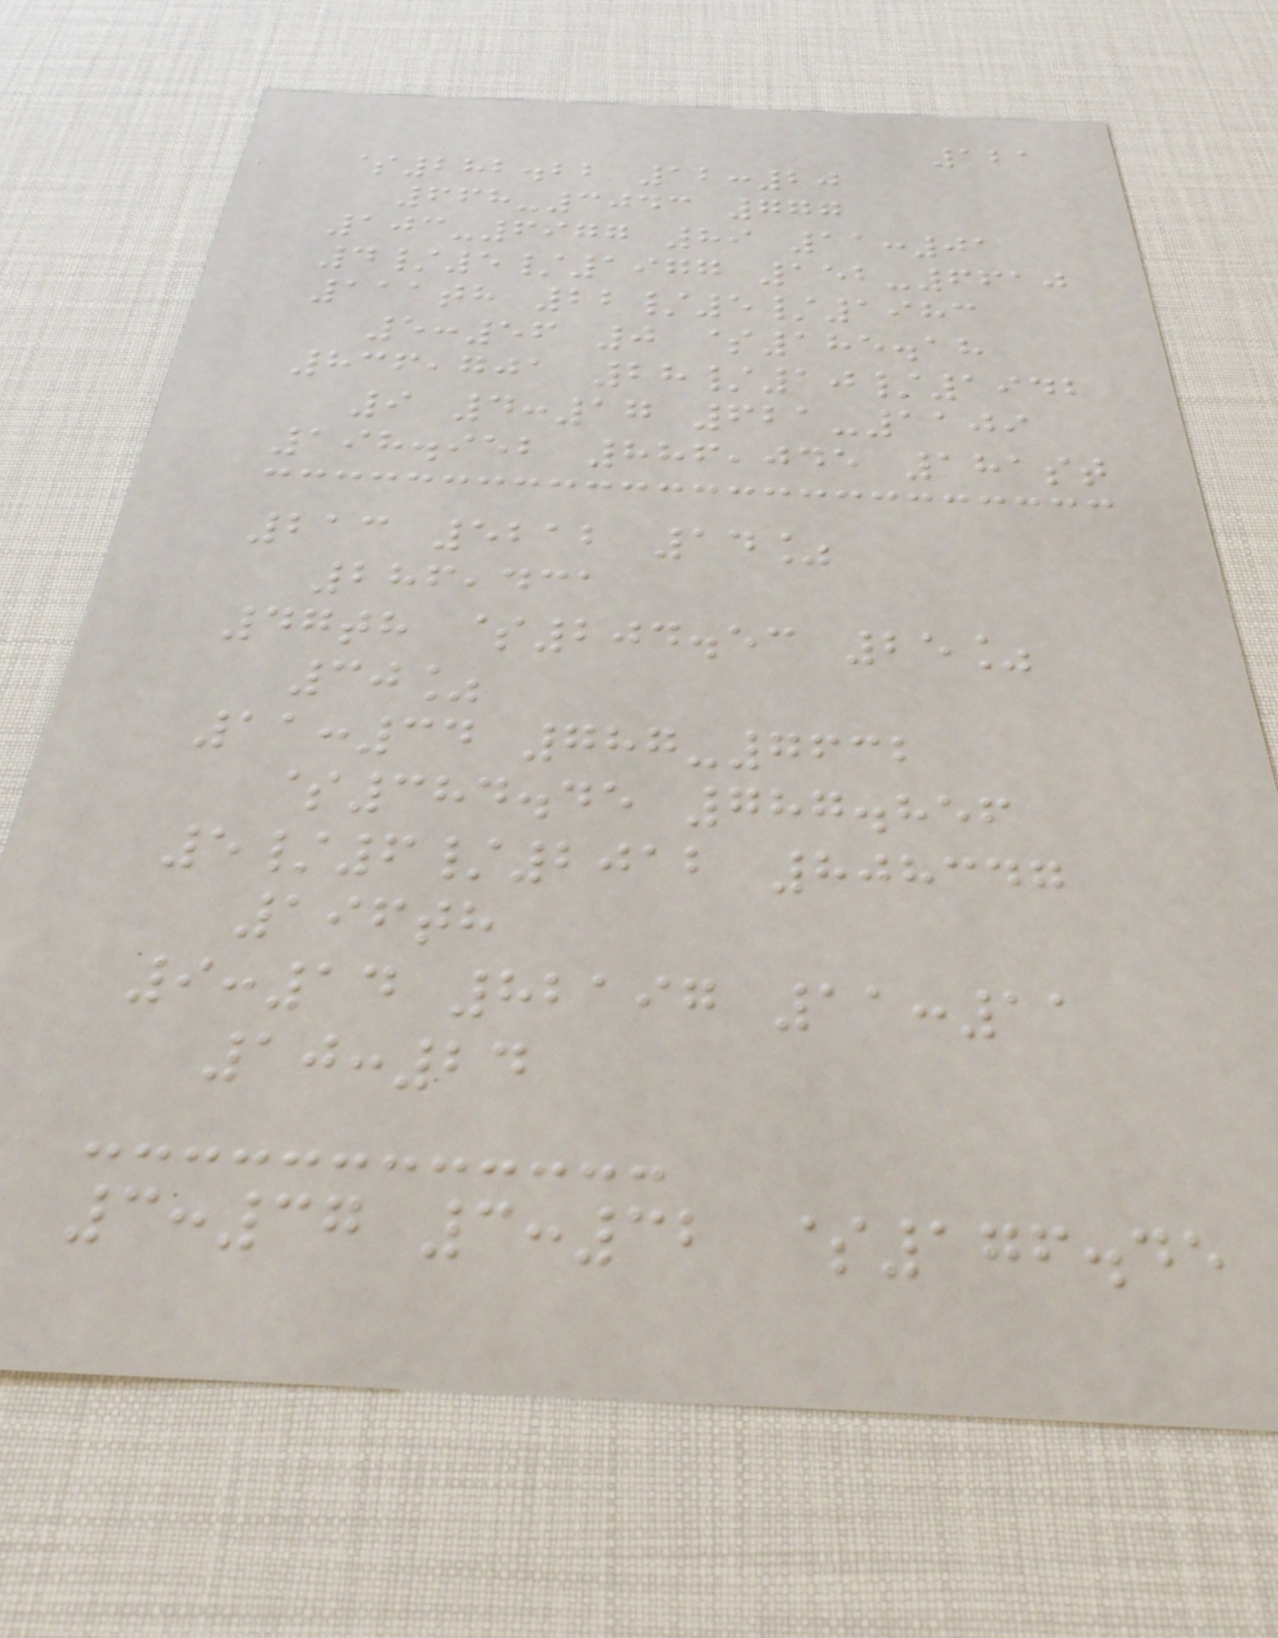121
$282.22 12:20
668-3043 777
103-6977 89 11:01
4/5/1977 152-6610
111th 22/5/1983
5:56 0 $185.18
836,701 28/10/1942
9 4:17 621-1109
198.952 886,045 181st
213 5212 14%
286,431
47th $204.53 25%
30%
11:34 787-7632
$384.45 787.856
5/6/2012 808347
196th
9:14 82197 11:11
10:24
3:37 3:32 $176.45
